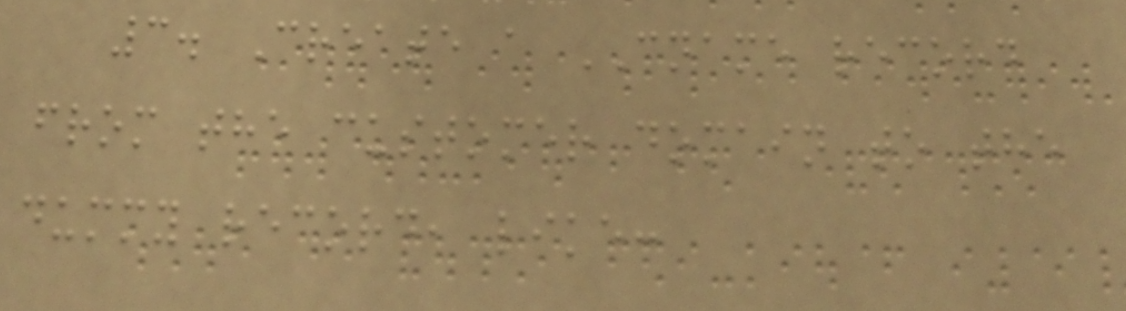3. Create a CNAME record
from the customer domain to the
dummy record, like:
